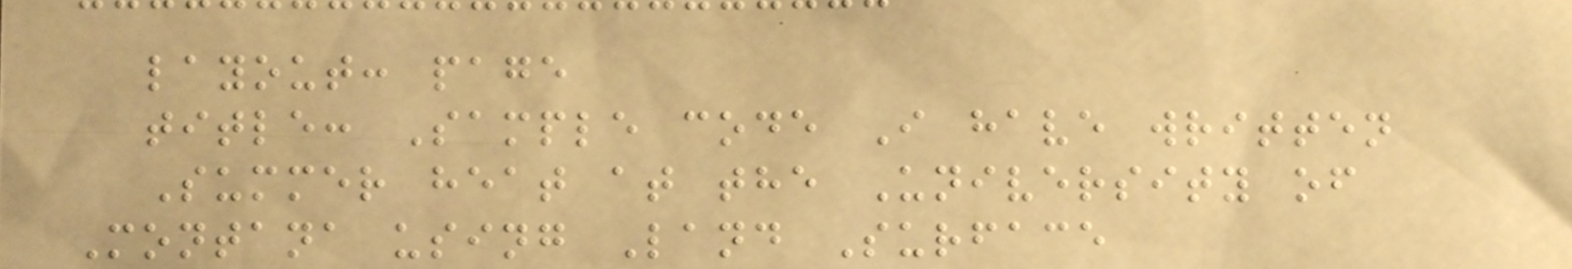layout: page
title: Sample code I have written
Summer heat at the University of
Montana using Land Surface
